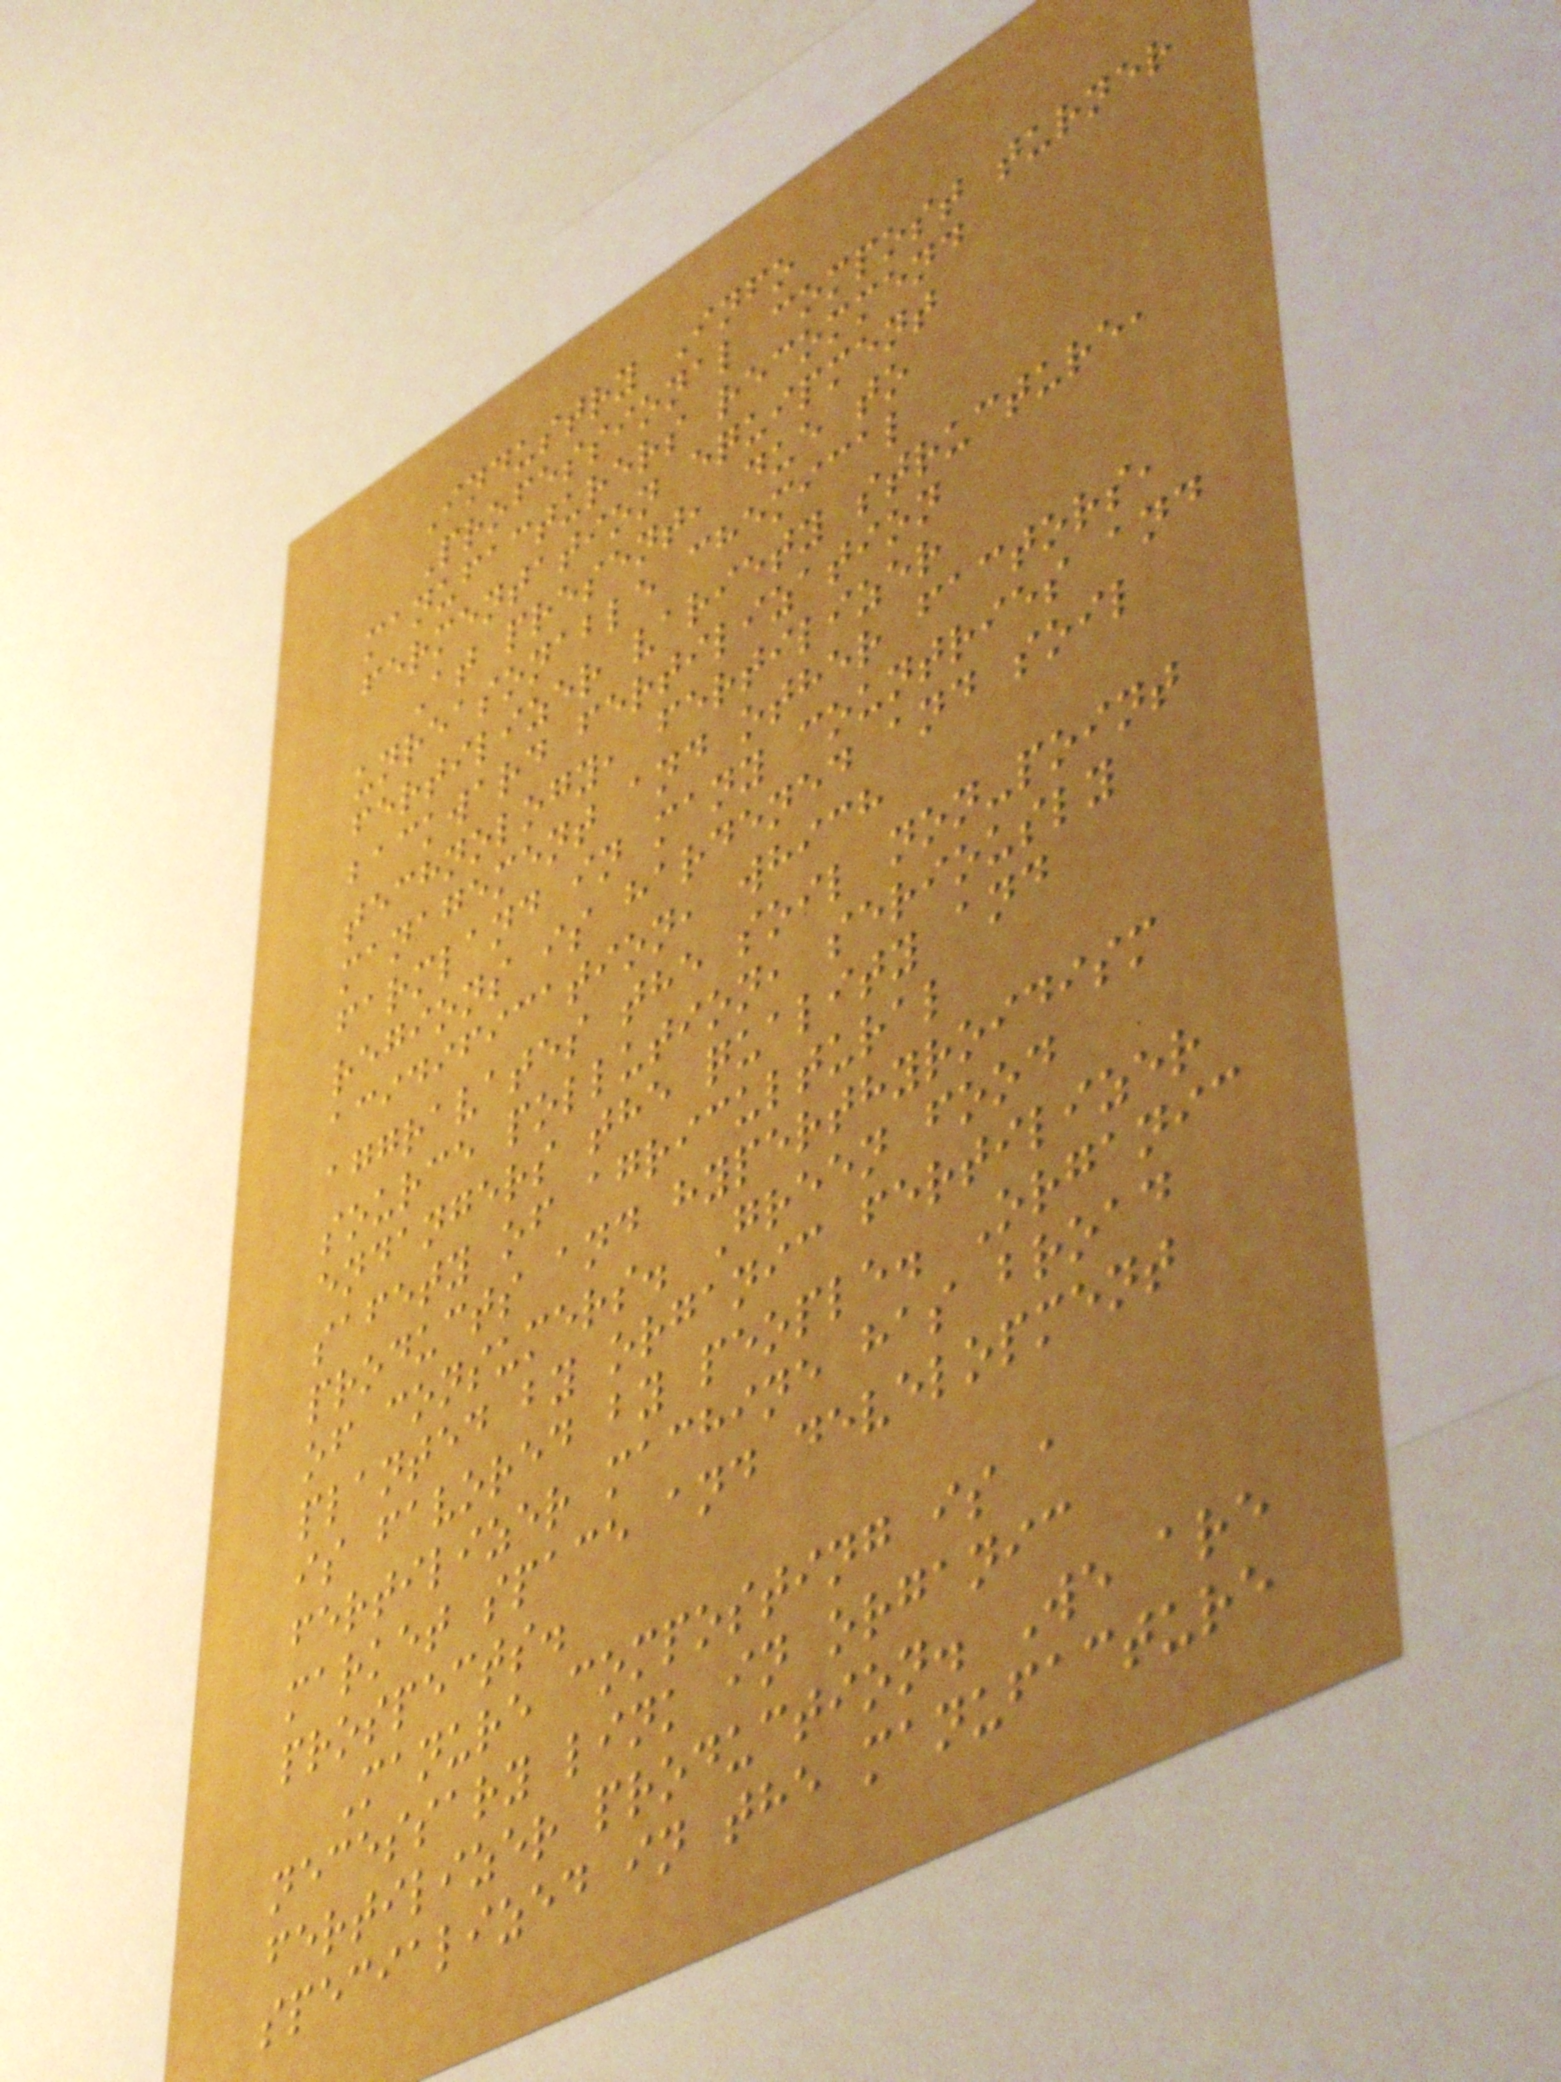Industry Info
Professional compost turner
manufacturers recommend
fermentation equipment
At present, due to
unreasonable chemical
fertilizer variety structure,
backward fertilization
technology, fertilizer
management and other factors,
farmland in many countries and
regions is hardened and soil
acidification, which
aggravates the soil non-point
source pollution, seriously
endangers the quality and
safety of agricultural
products and hyperthyroidism
of consumers. Green food
planted by organic fertilizer
is favored by people. Organic
fertilizer machine has broad
market space and development
prospects.
Manure composting is a
necessary link in organic
fertilizer production. We are
specialized in the manufacture
